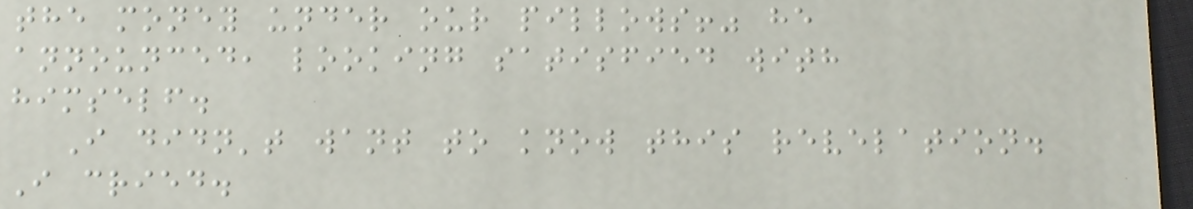the money under our pillows!" he
announced, looking satisfied with
himself.
I didn't want to know this revelation.
I cried.
